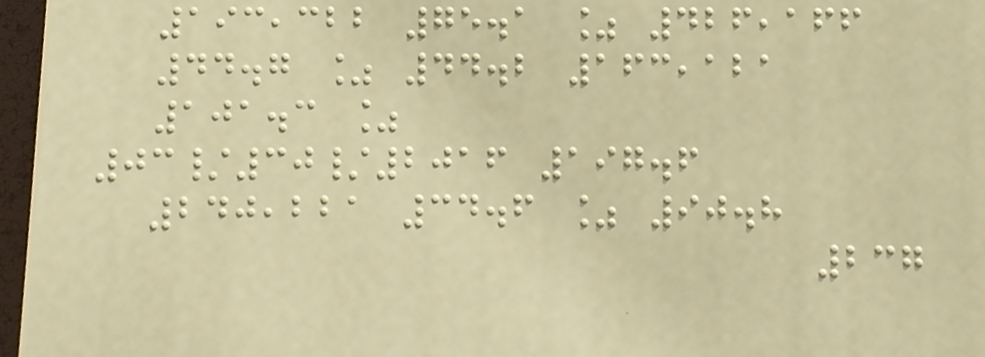193,322 75.1 % 426,166
44.7 % 44.2 163,121
101.3 %
03/30/2016 197.6
240,221 34.6 % 90.8
237
